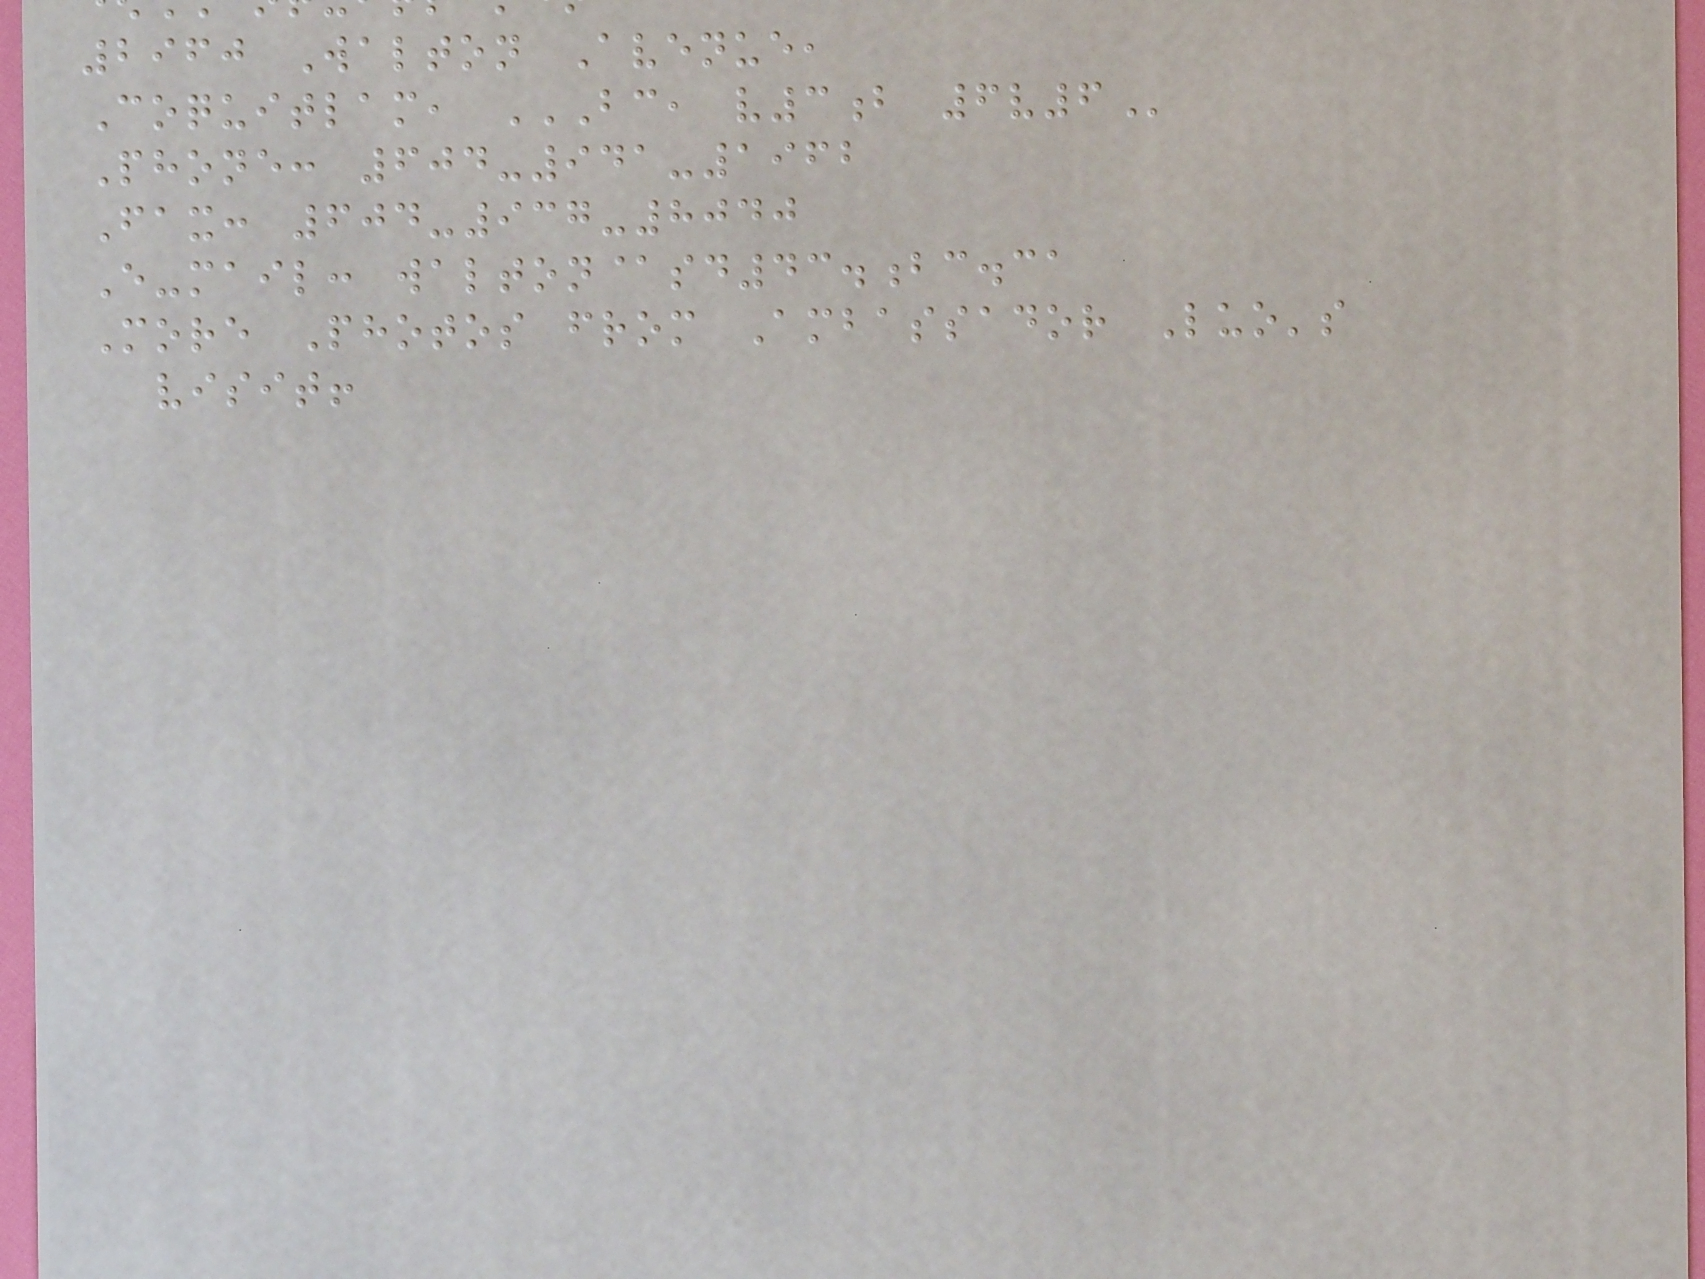2960 Walton Avenue,
Coquitlam, BC, V3B 6V6
Phone: 604-941-1962
Fax: 604-937-8040
E-mail: walton@sd43.bc.ca
More Photos from Ambassador Luo's
visit!
